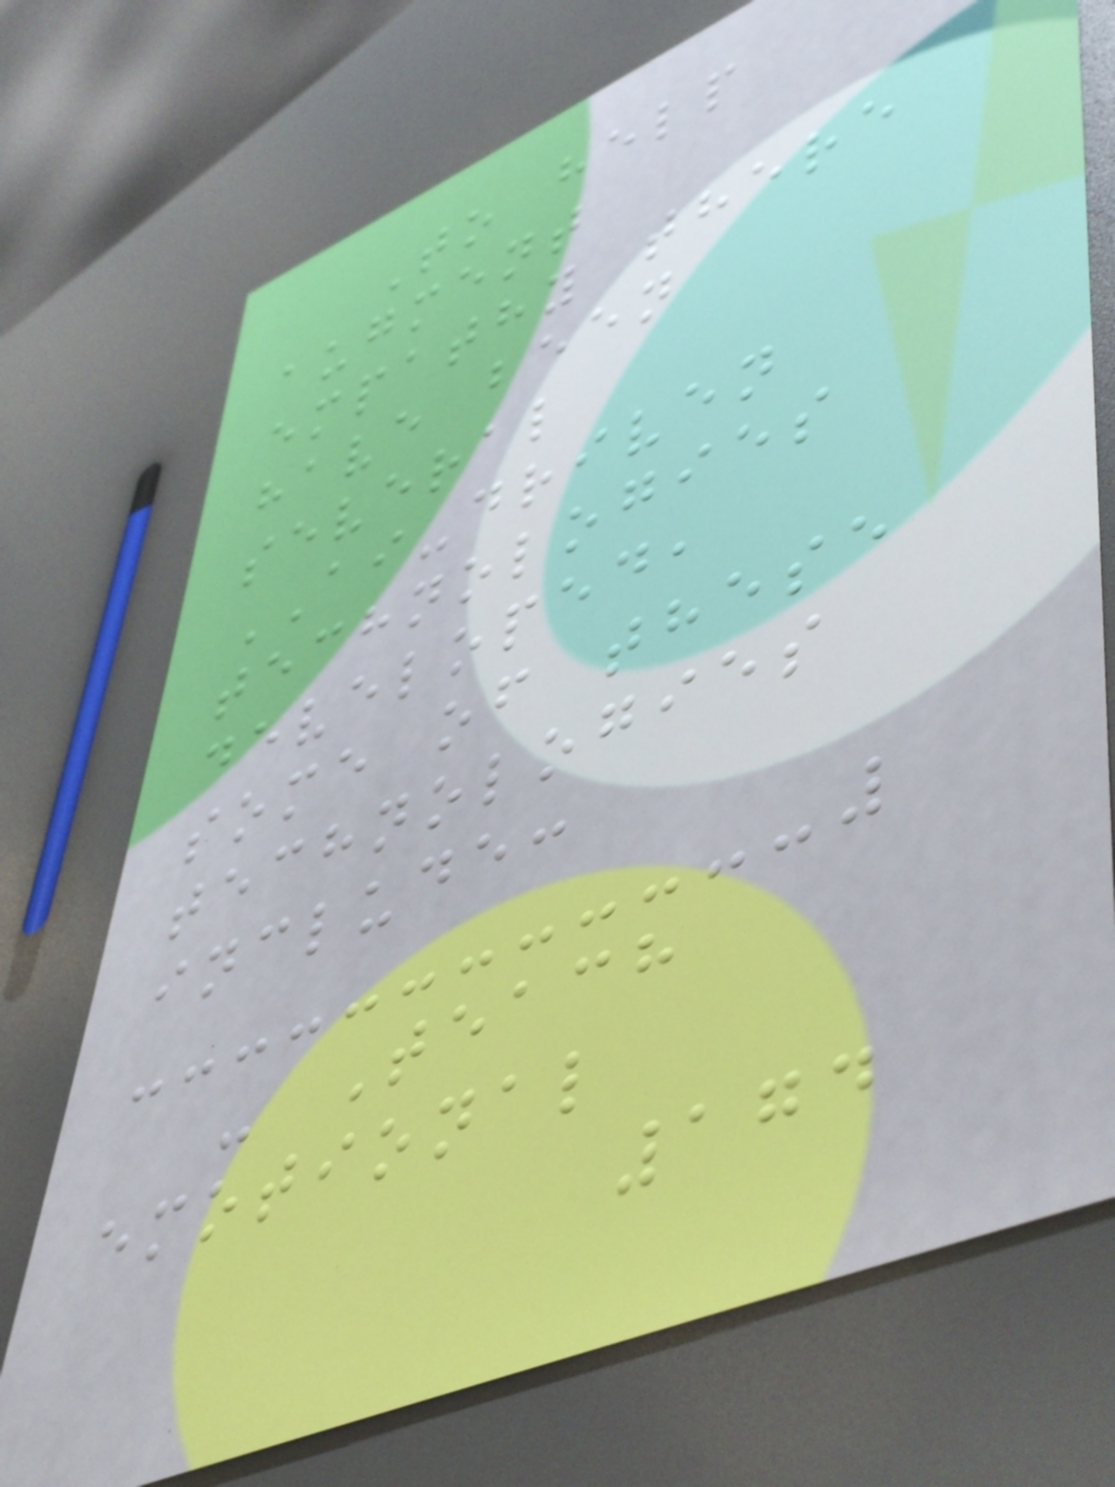To help
augment
empathy there
have been
several
AI-driven
technologies
developed,
some of these
technologies
include:
- Teach
emotional
174
